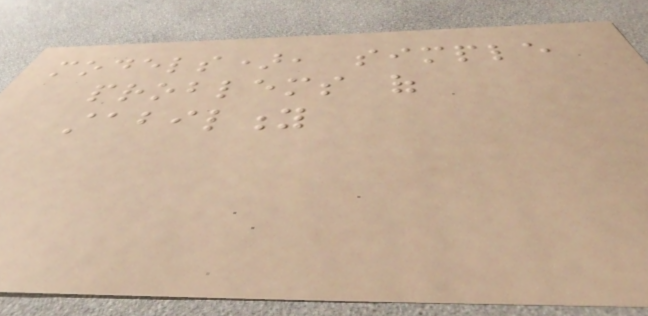models), simple
problems of
stability
